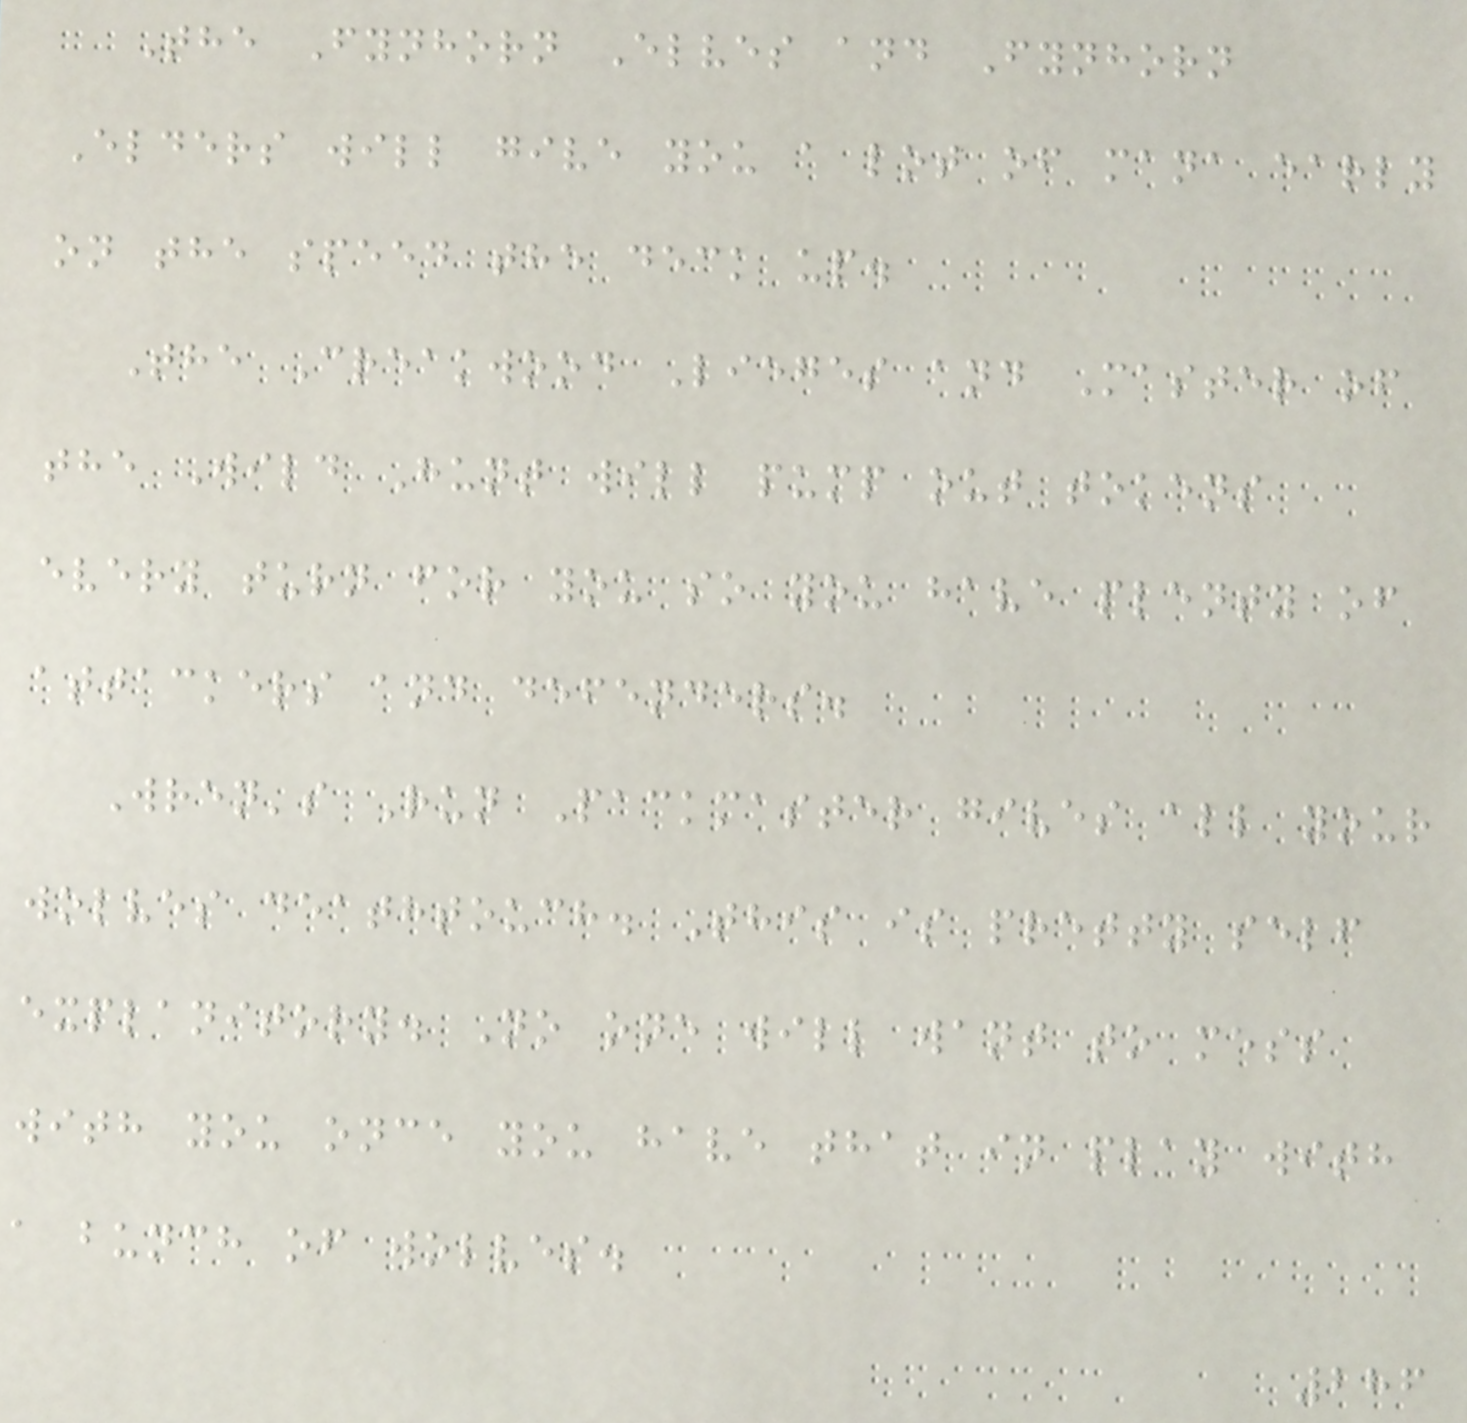The Fynhorn Elves and Fynhorn
Elders will give you a lot of mana early
on the speed the deck up.
The Creakwood Lieges and Master of
the Wild Hunt will pump out tokens
every turn for you so you have plenty of
attackers and defenders.
Wren's Run Packmaster gives all your
wolves deathtouch. This is pretty self
explanitory. No one will want to mess
with you once you have that in play with
a bunch of wolves.
286
